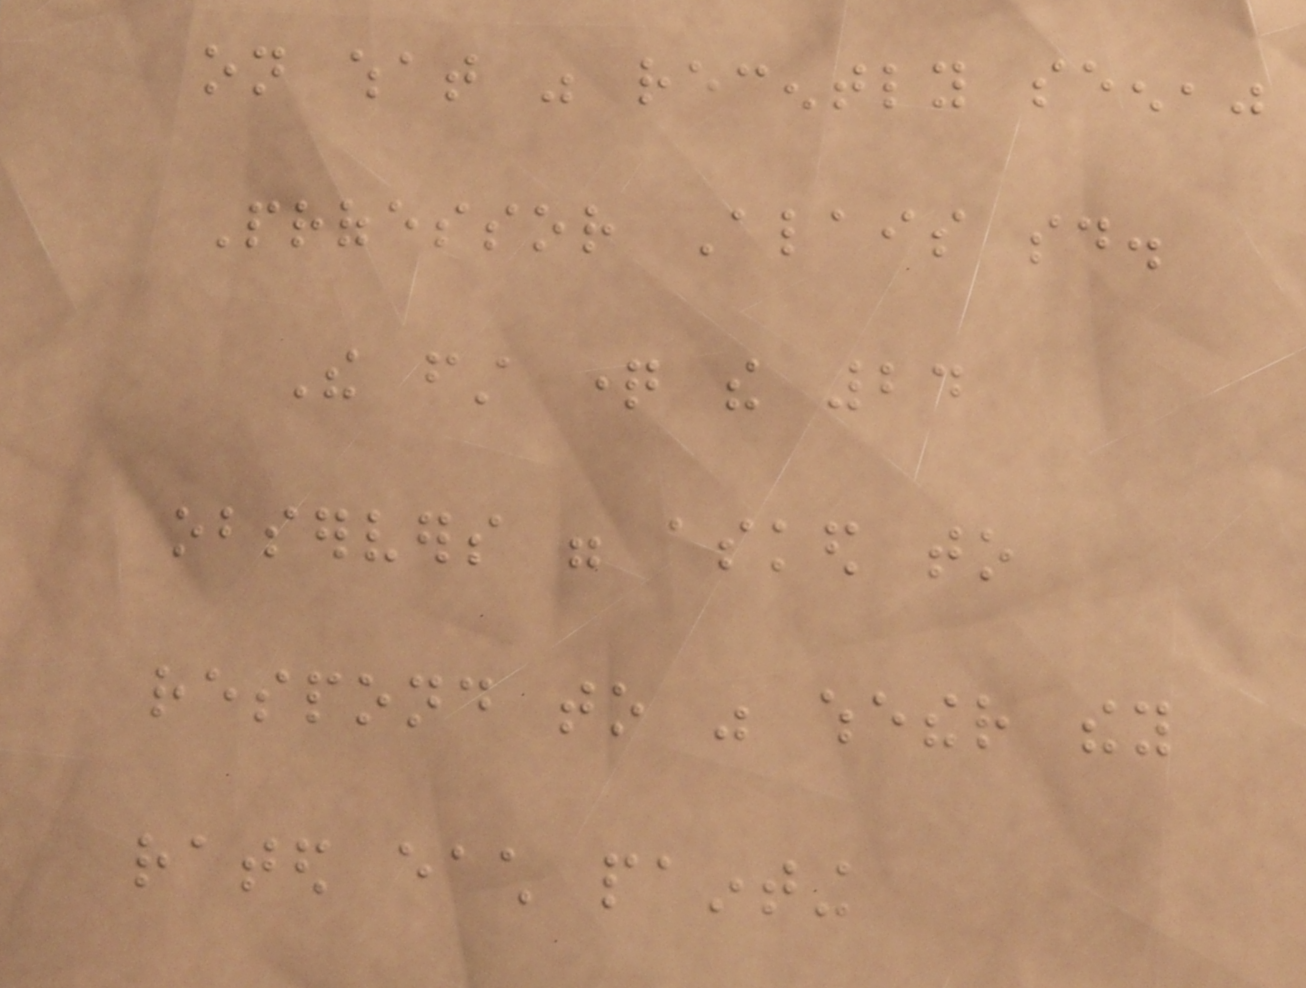on what was recently seen,"
Professor Alais said.
The first question the 24
observers were asked to
respond to was whether they
rated each painting
